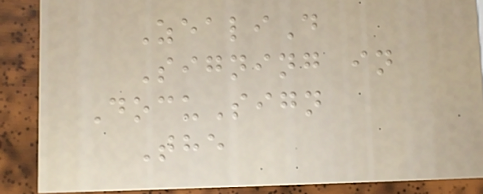ZealiD
Signing in
DocuSign
The
